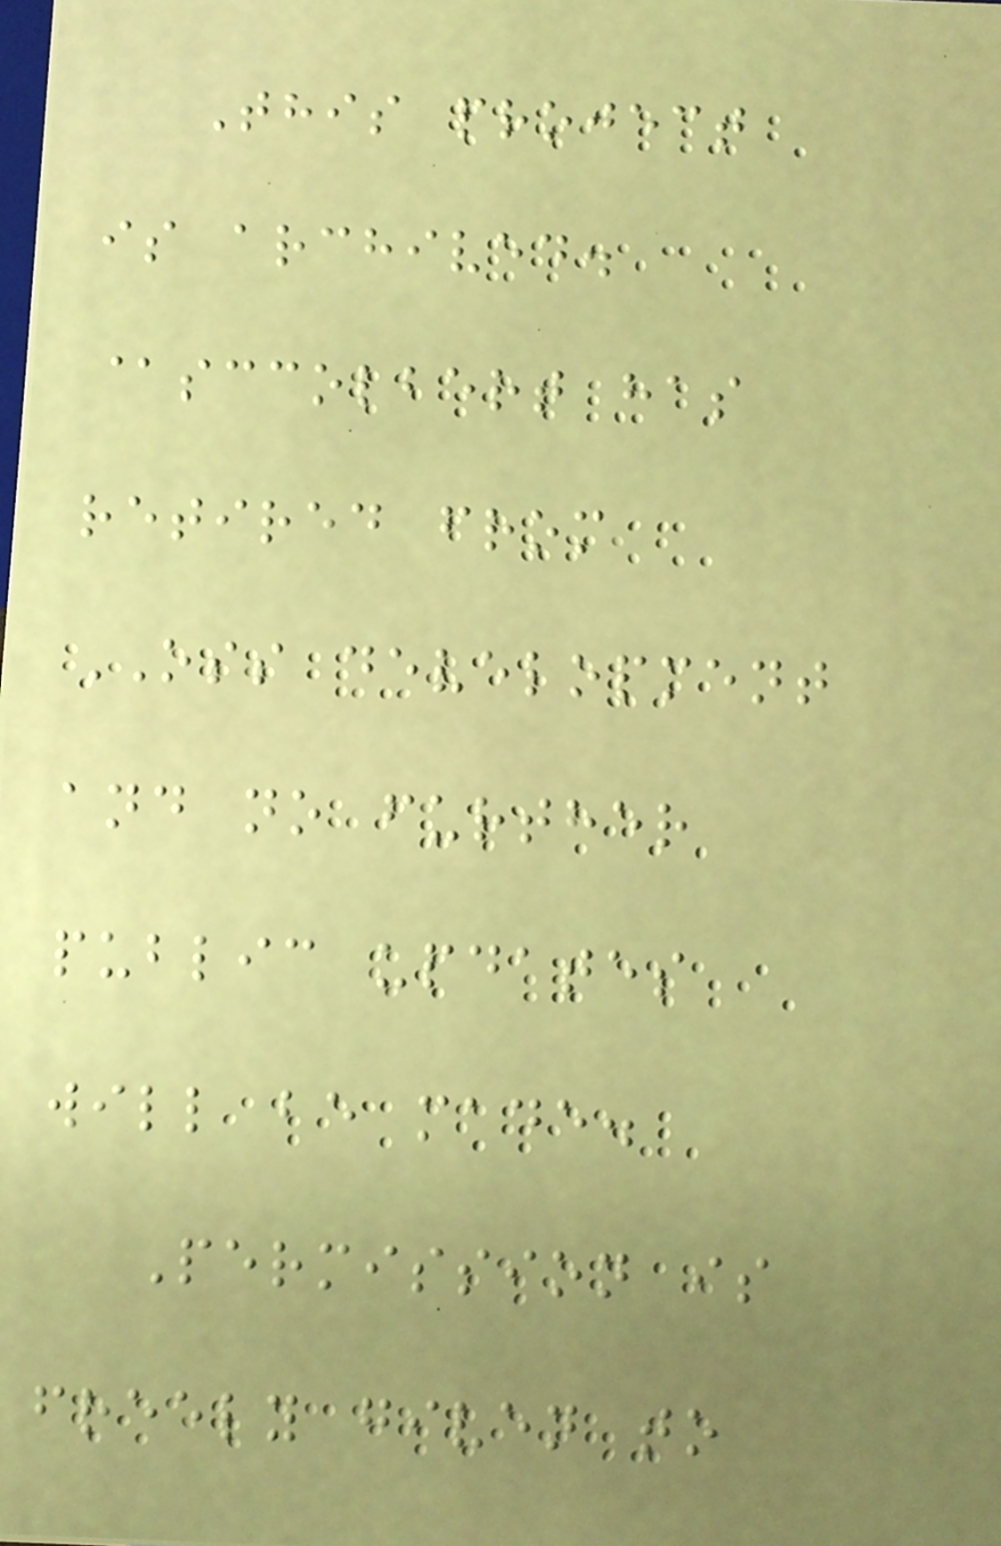This project
is archived.
@sccolbert has
retired from
OSS development
and no further
public updates
will be made.
Permission is
freely given to
